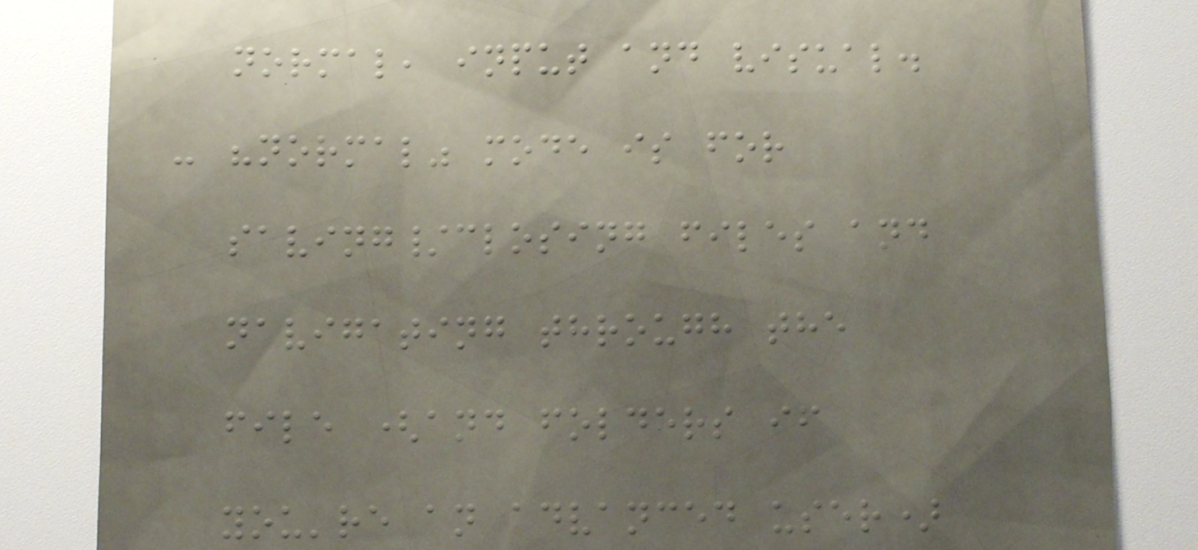normal, input and visual.
- "normal" mode is for
saving/closing files and
navigating through the
file (and folders if
you're an advanced user)
